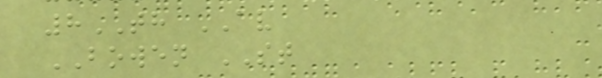8TH AV
BOWEN ST
